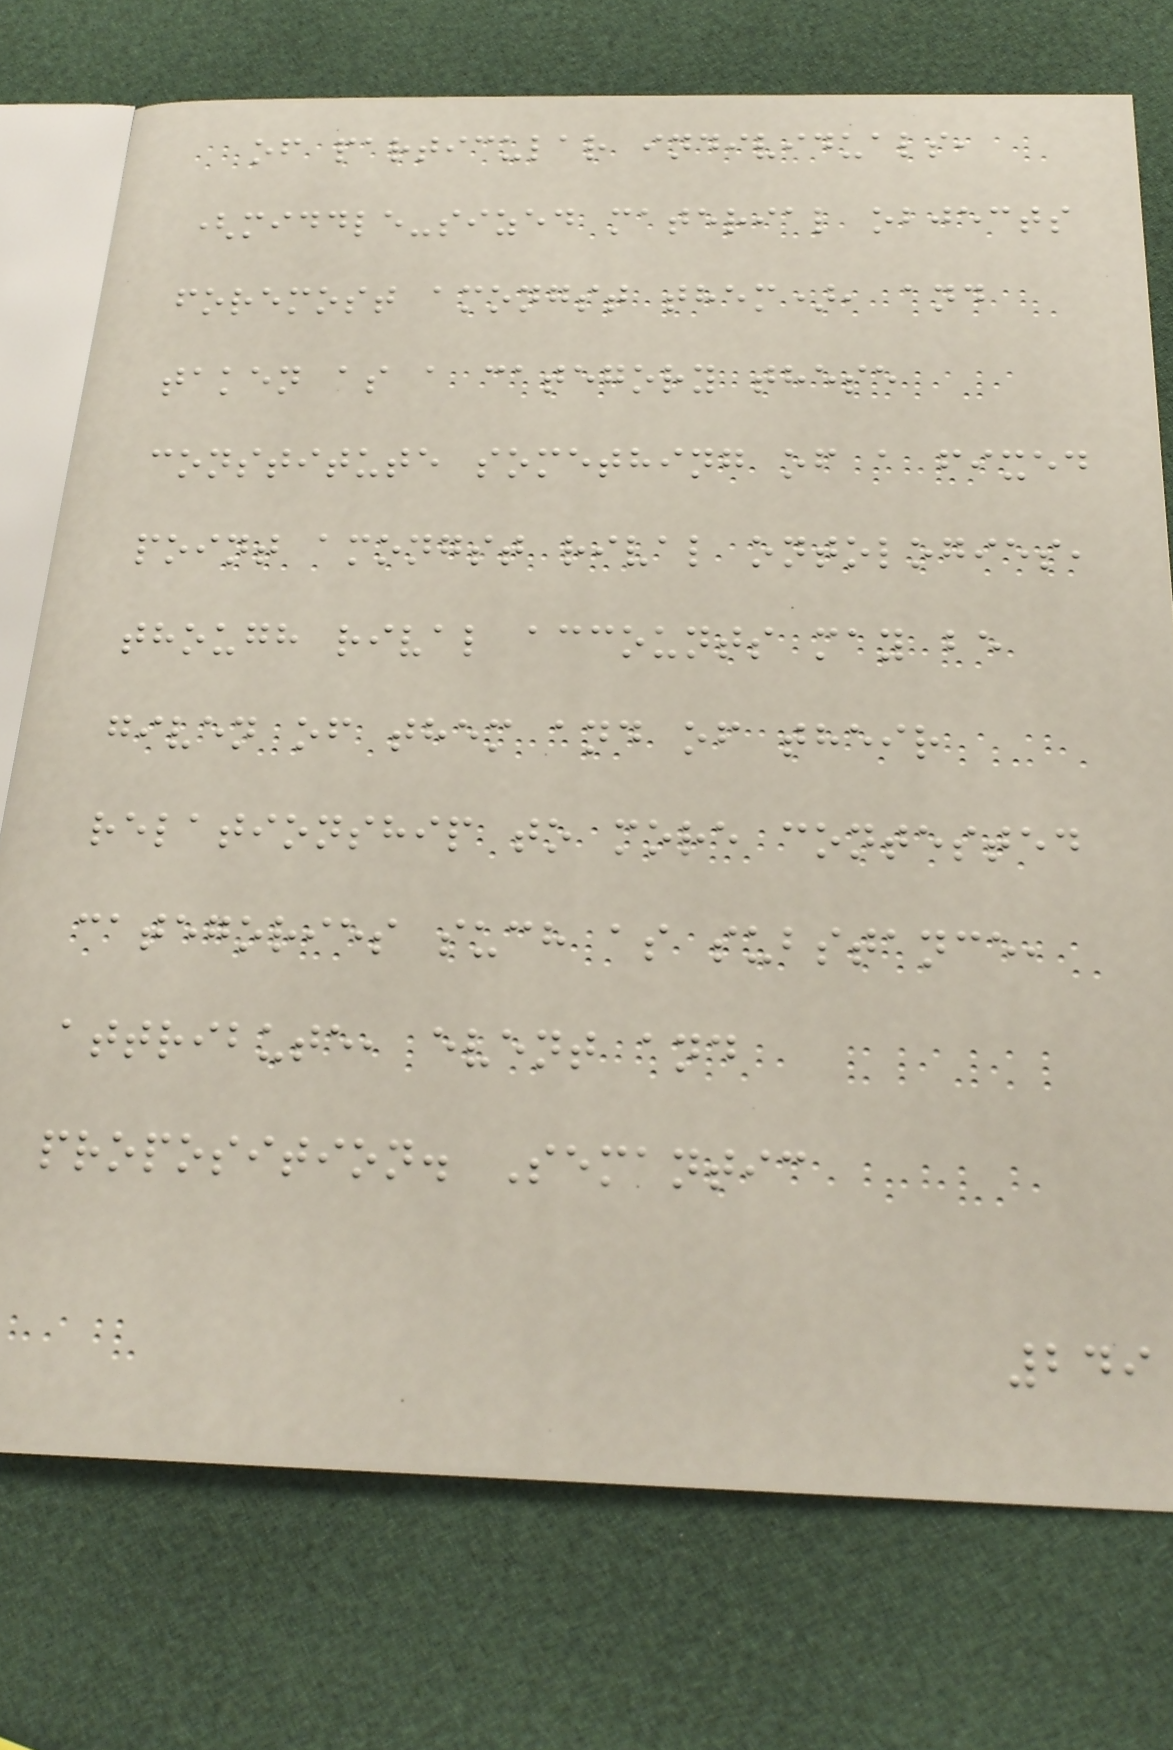of particular individuals,
(middle-sized material objects
foremost amongst them), and
taken as a category these
constitute something of a fixed
point amongst rival ontologies,
though rival accounts may be
given of them and of their
relationship to more contested
categories such as substance,
attribute, event and
proposition. Semantic
249
